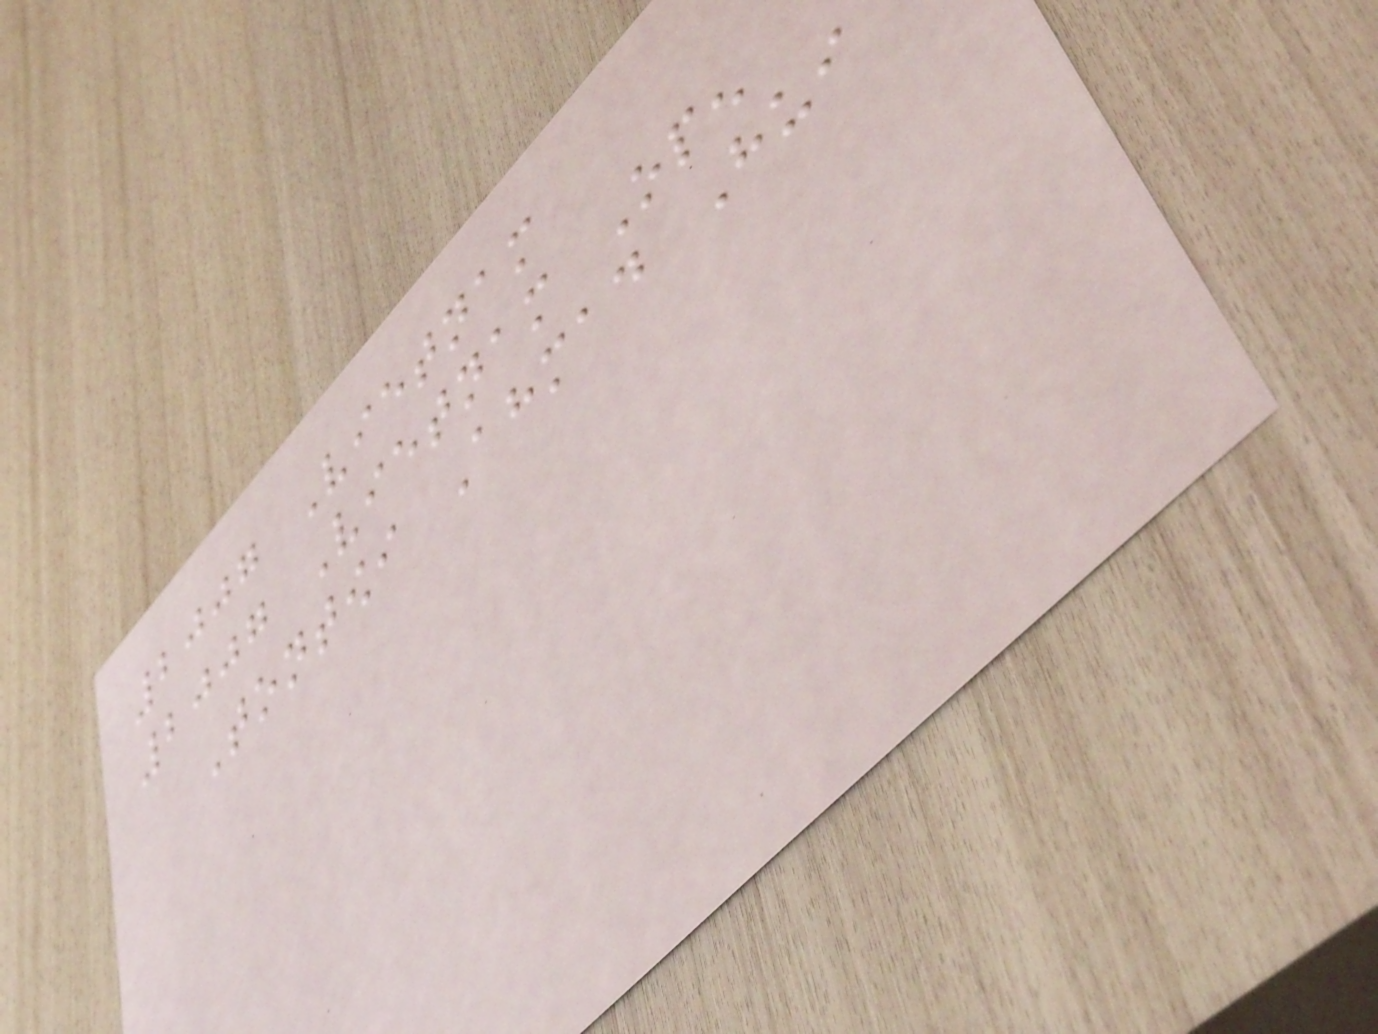2007 Vietnam
2007 Vietnam Open
Tontowi Ahmad Hui
